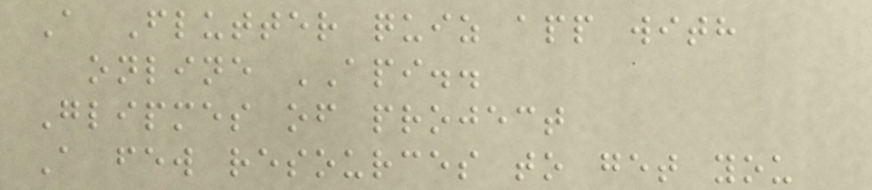A Flutter quiz app with
online API..
Glipmes of project
A few resources to get you
